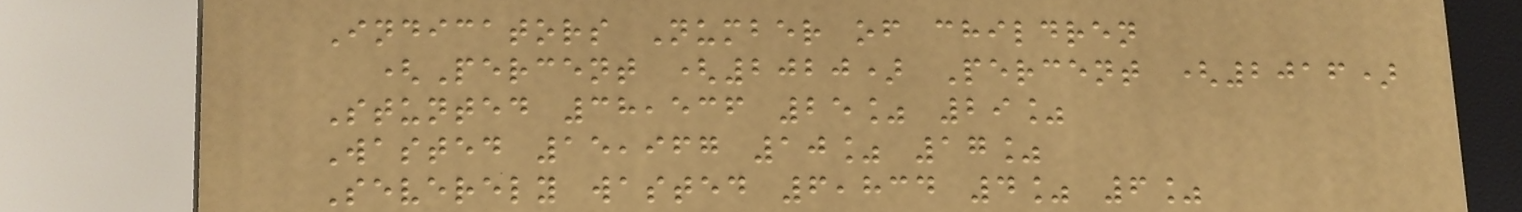Indicators Number of children
(Percent (2020) Percent (2016)
Stunted 38,536 25% 29%
Wasted 15,967 10% 17%
Severely wasted 6,834 4% 6%
